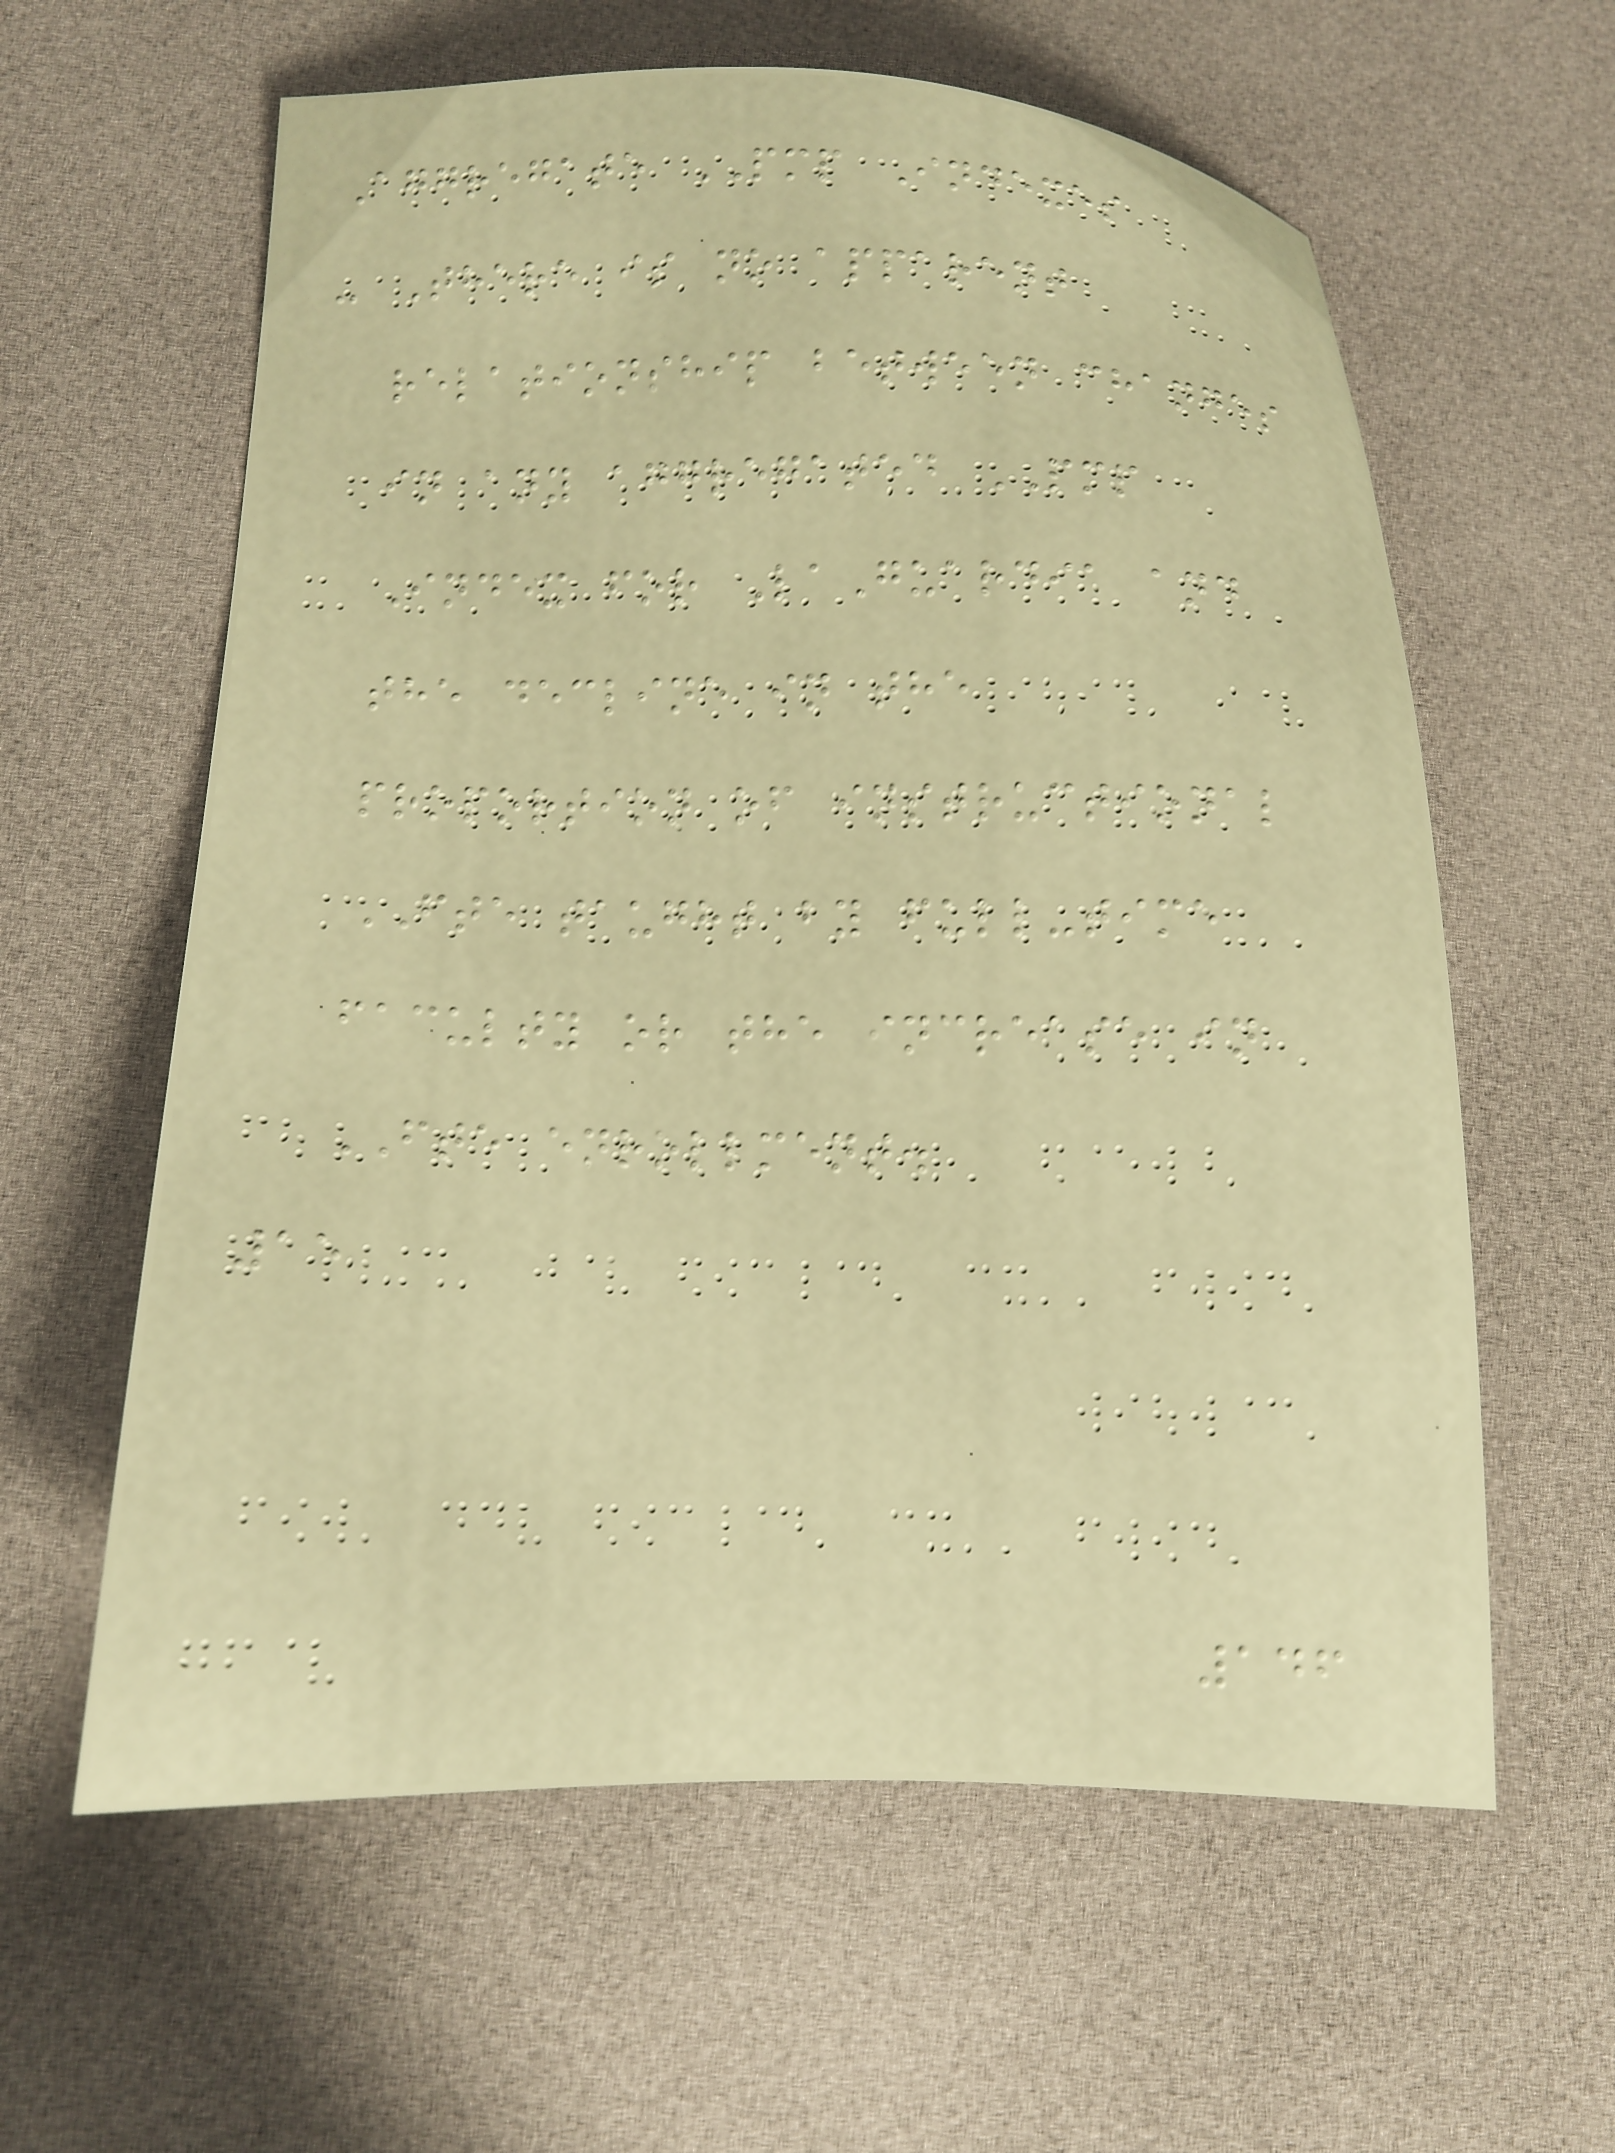Aggregate PMP Indexes
- There is no apparent
relationship between changes
in any aggregated PMP
Index for LaGuardia and
the decline in the
proportion of instructional
FTE taught by full-time
faculty or the increase in
FTE enrollment.
15
146
